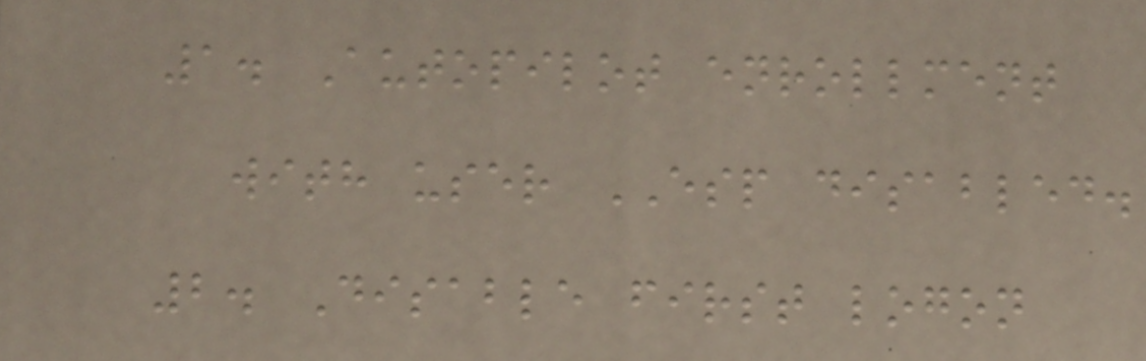1. Autopilot enrollment
with user ESP disabled.
2. Disable first logon
